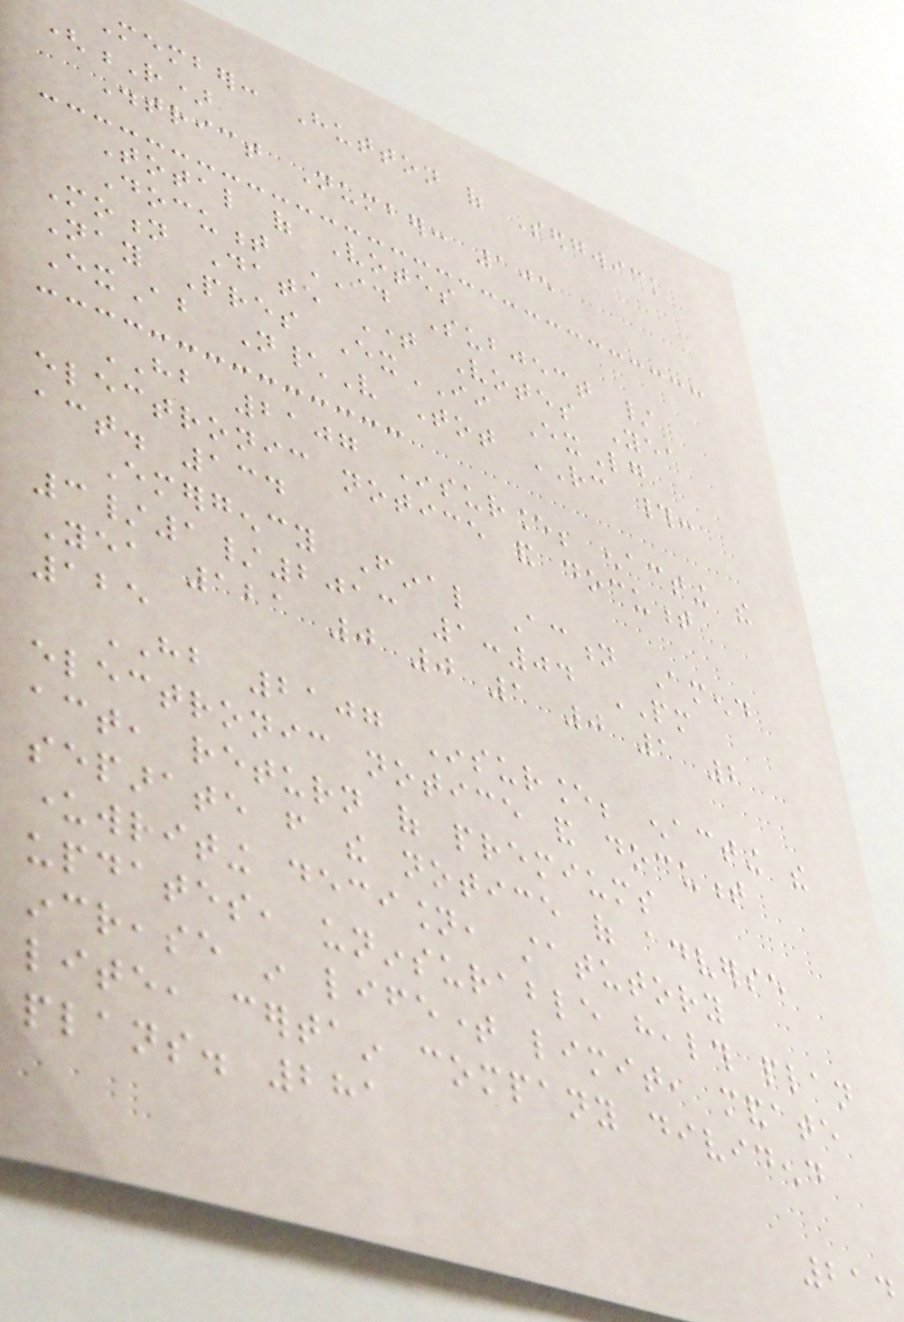Member: Hutton of Sedgwick
(R)
District Number: 105
Total of Votes
Document ID Subject /
Motion Date Time Votes Yea
Nay Pres ExII ExLg
ExAb N\V Tot RC #:
HB 2107 Insurance; enacting the
electronic notice and document
act. 134
Emergency Final Action Amend
3/1/2013 1:04 PM
Yea 121 0 0 1 0 1 2
125
HB 2107 Insurance; enacting the
electronic notice and document
act, return of premiums
separate from the notice of adverse
underwriting decision, statutory
updates, uninsurable health plan
increase in lifetime limit, mandate
lite, certain company dividend
plans. 281
214
